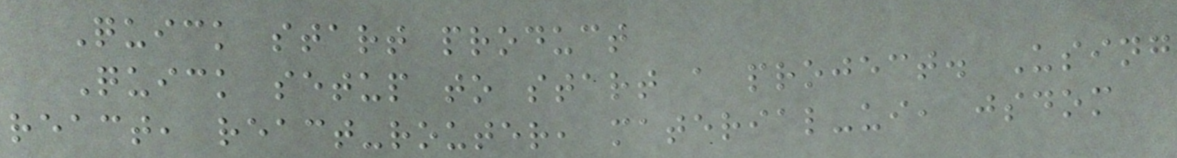Quick start product
Quick setup to start a project. Using
react, react-router, material-ui, jsdom
